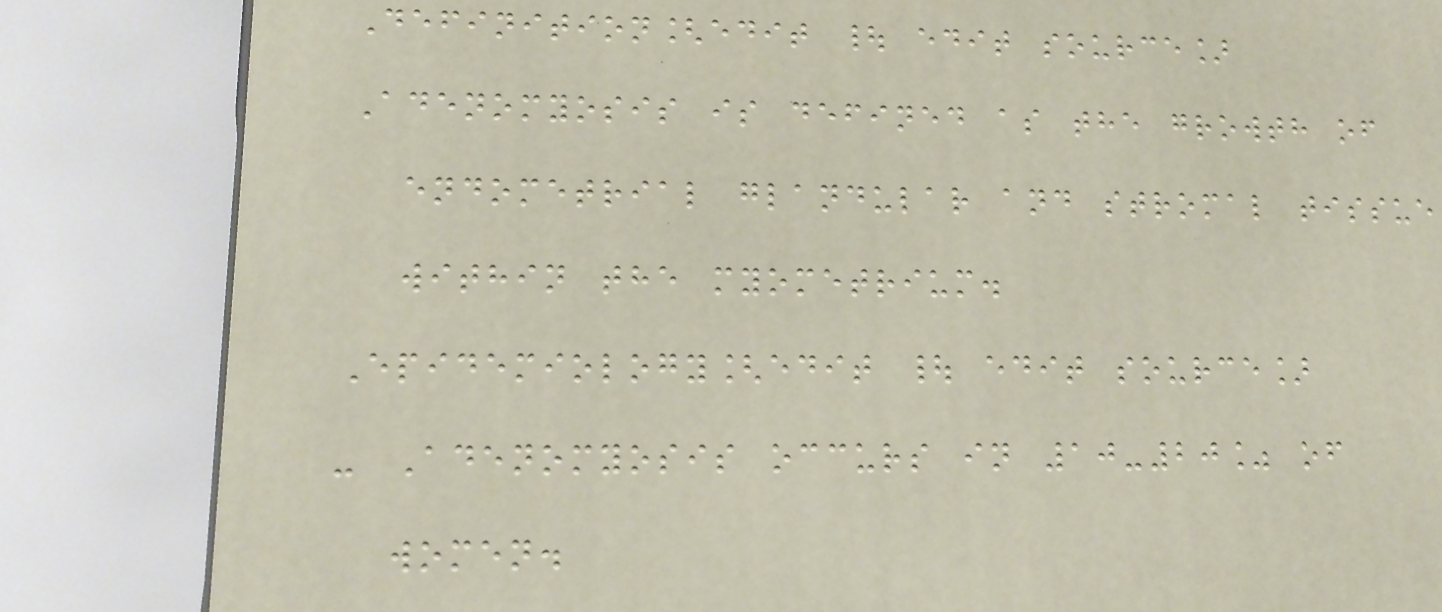Definition[edit | edit source]
Adenomyosis is defined as the growth of
endometrial glandular and stromal tissue
within the myometrium.
Epidemiology[edit | edit source]
- Adenomyosis occurs in 10-20% of
women.
